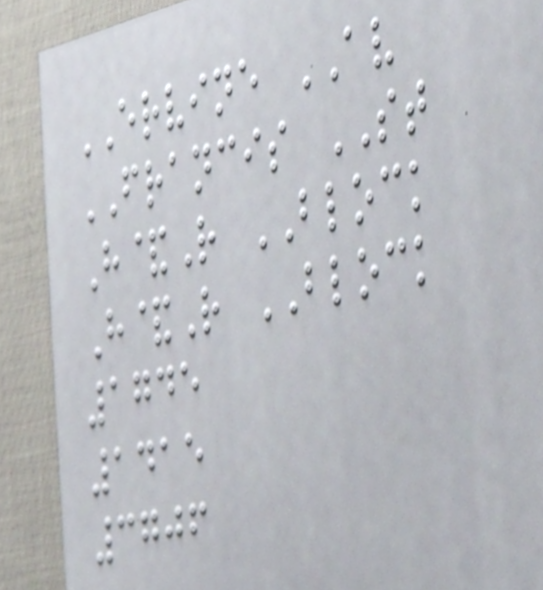ERVINE AV
FRANCIS ST
H&R BLOCK
H&R BLOCK
1745
1415
3706
